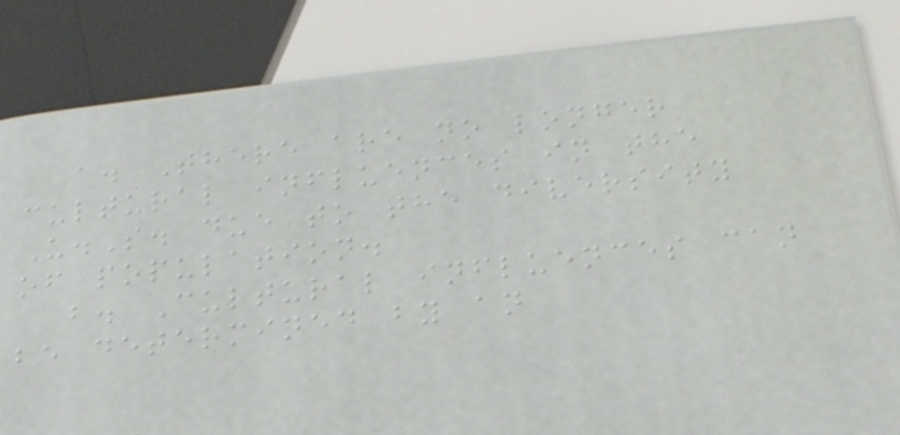a. There are no longer
cultural influences in the
U.S. due to the diversity
of population.
b. Cultural influences can
be determined by an
